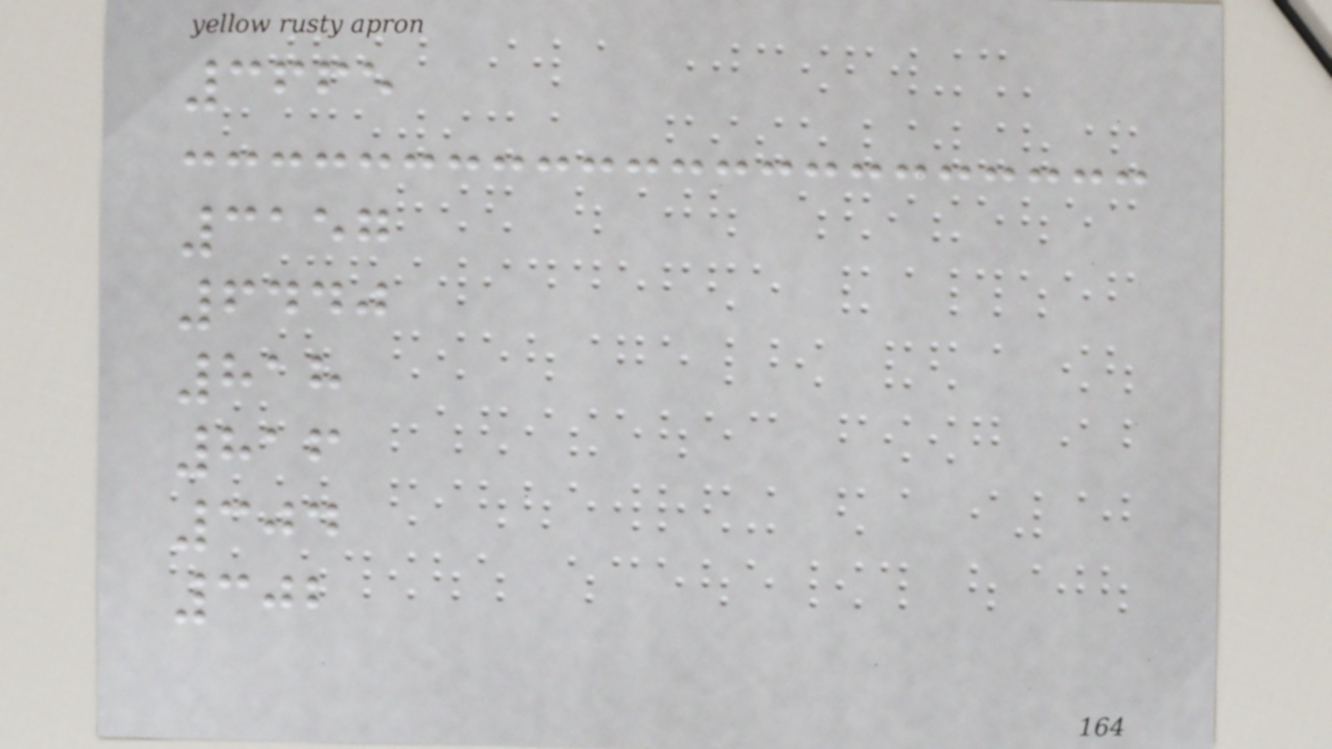3665
3157
6440
818
816
304
302
